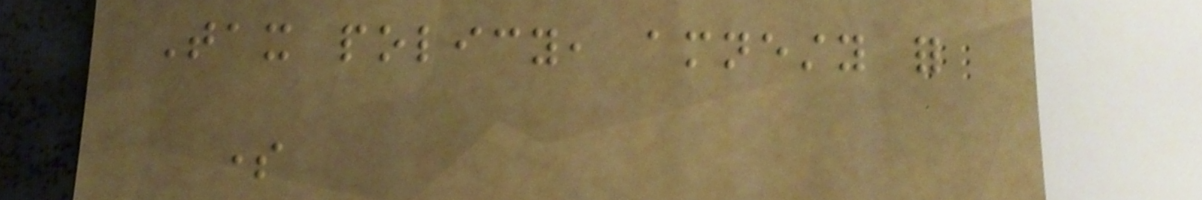Tax policy, amnesty for
some
